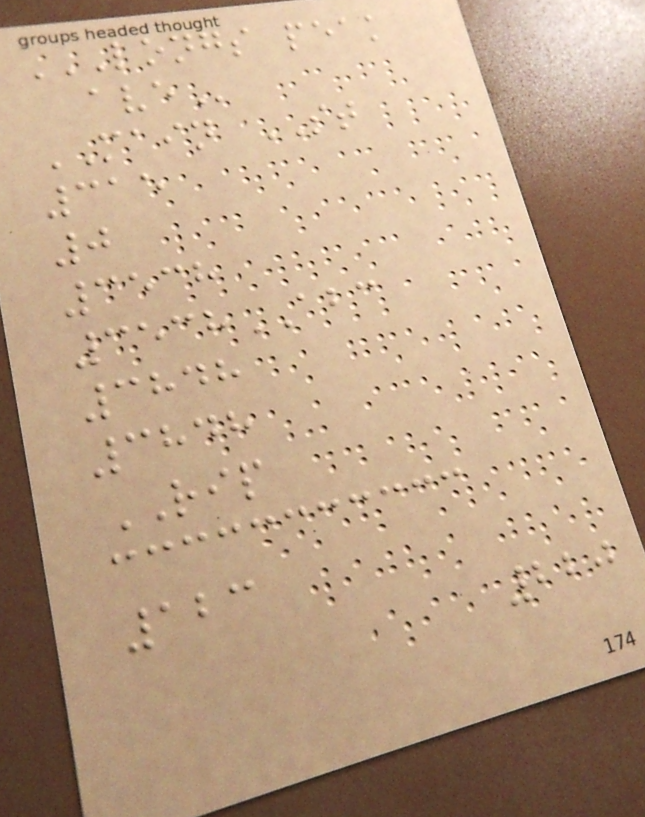LONGS PEAK
AVE
MAIN ST
315
0
3538
3538ABC
3848
3848
RIP
123
220
